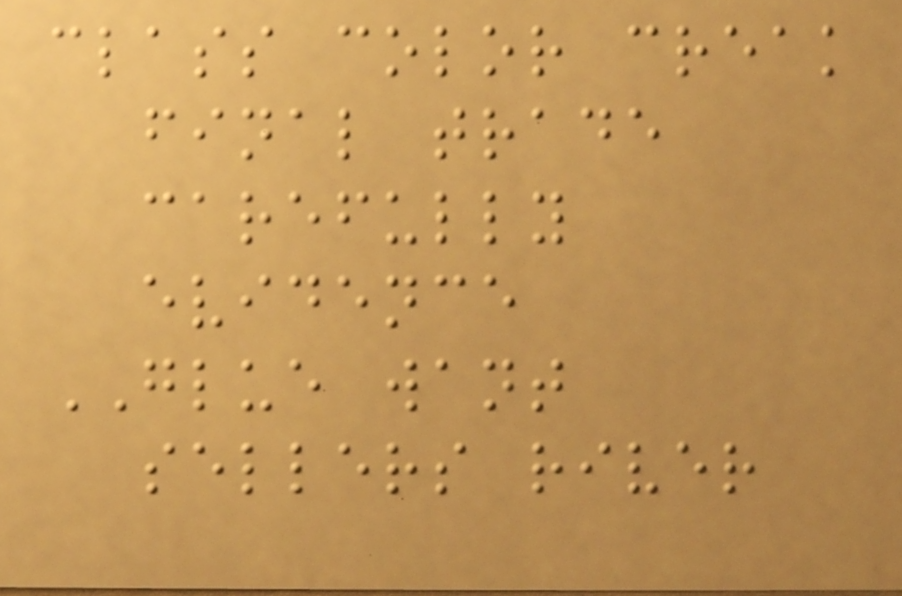class color creak
final trade
carefully
evidence
GLUE want
sellers river
